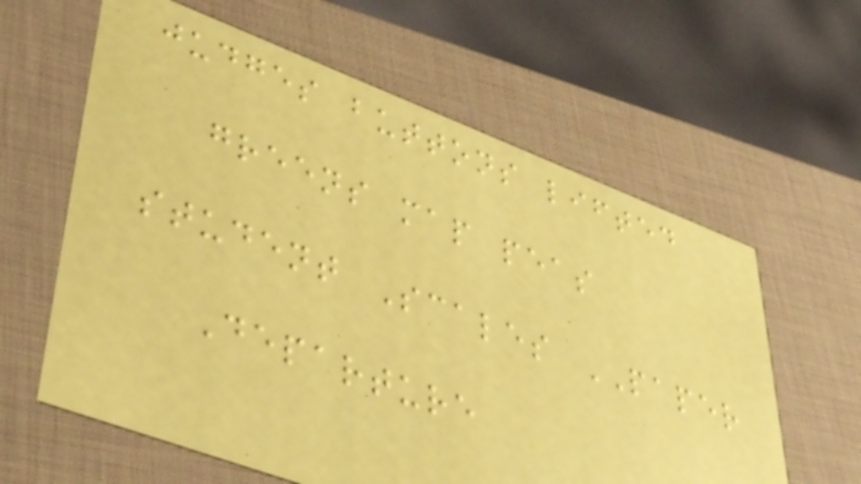judges buttons lifted
greens map peas
student Scales PAPER
Departure
